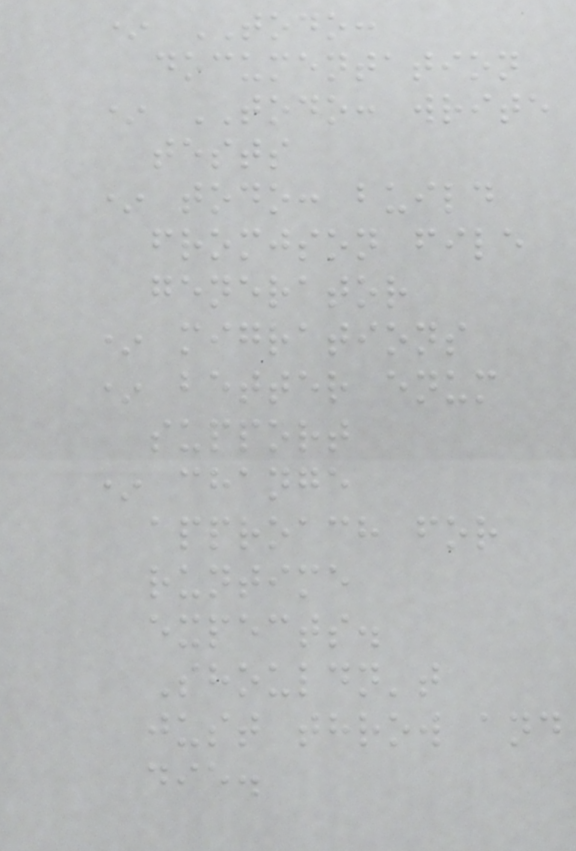* TODO:
documentation
* TODO: write
tests
* todo: build
fromjson file
generator
* migrations
* better enum
support
* change
approach for
runtime
expects.
Shouldn't
just throw and
die.
